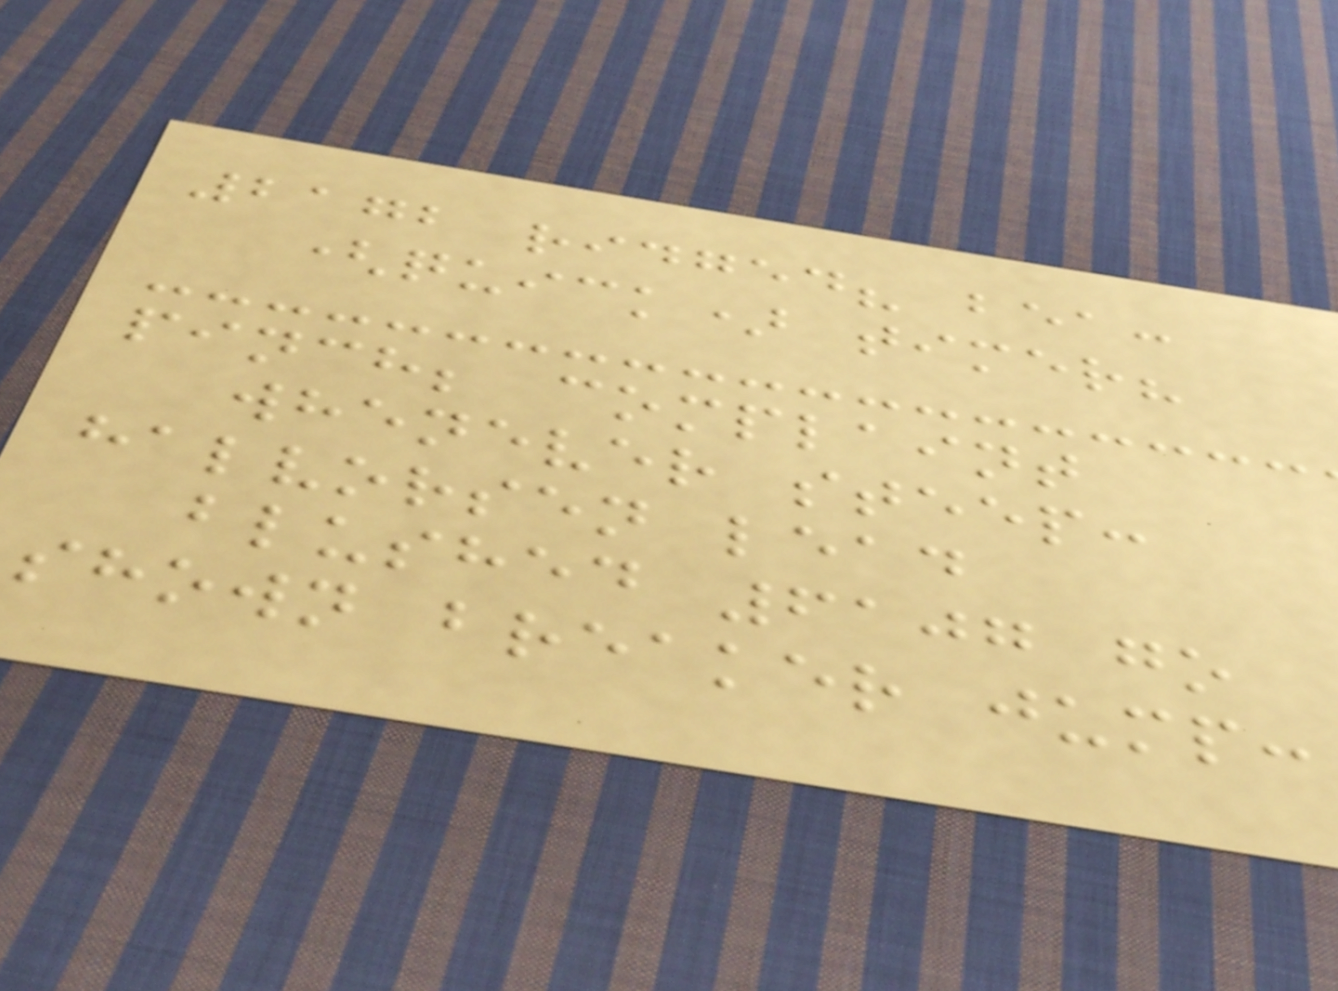2172 ridged? bea:
(quick) timer?
pinch; complaint
whenever steep:
halvorsen lead
blushed 6107 go
shown breaker jump:
